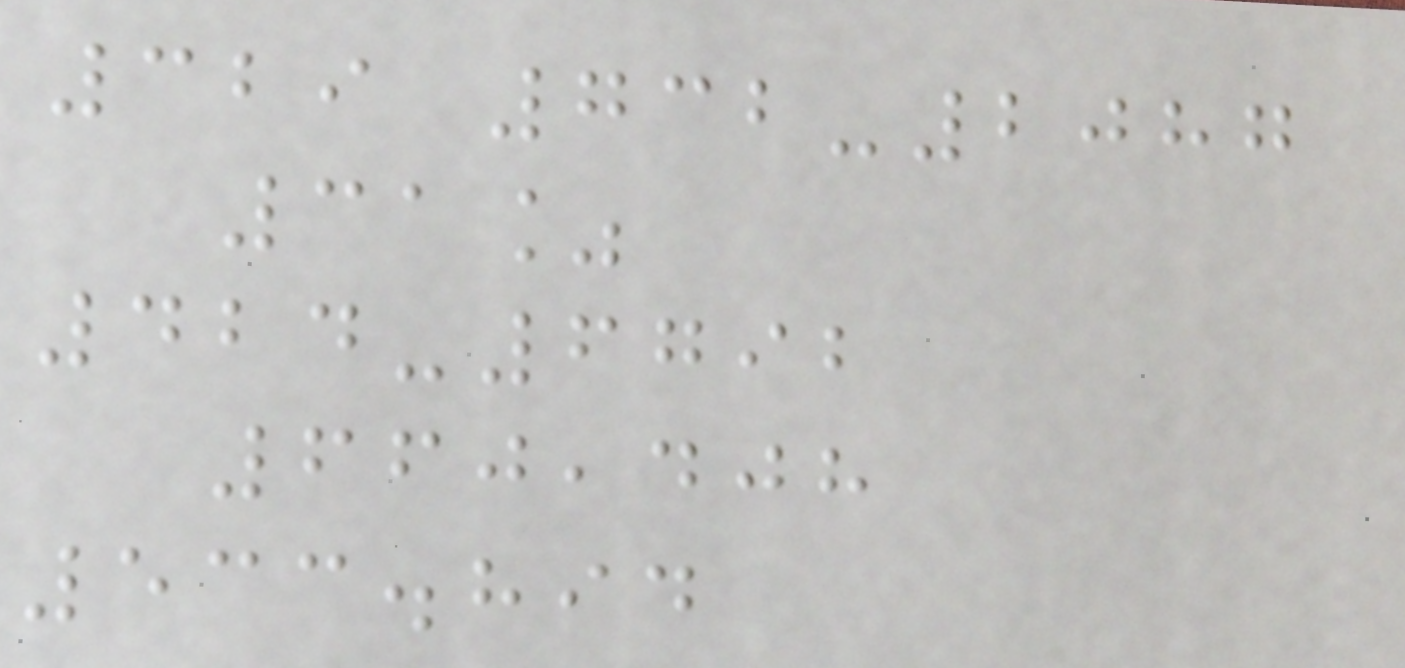329 732-2087
31%
424-6792
660,408
533.894
